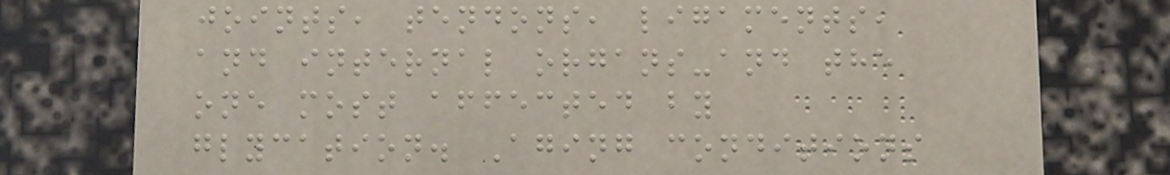joints, tendons, ligaments,
and internal organs-and the
one most affected by
glycation. Aging conditions
